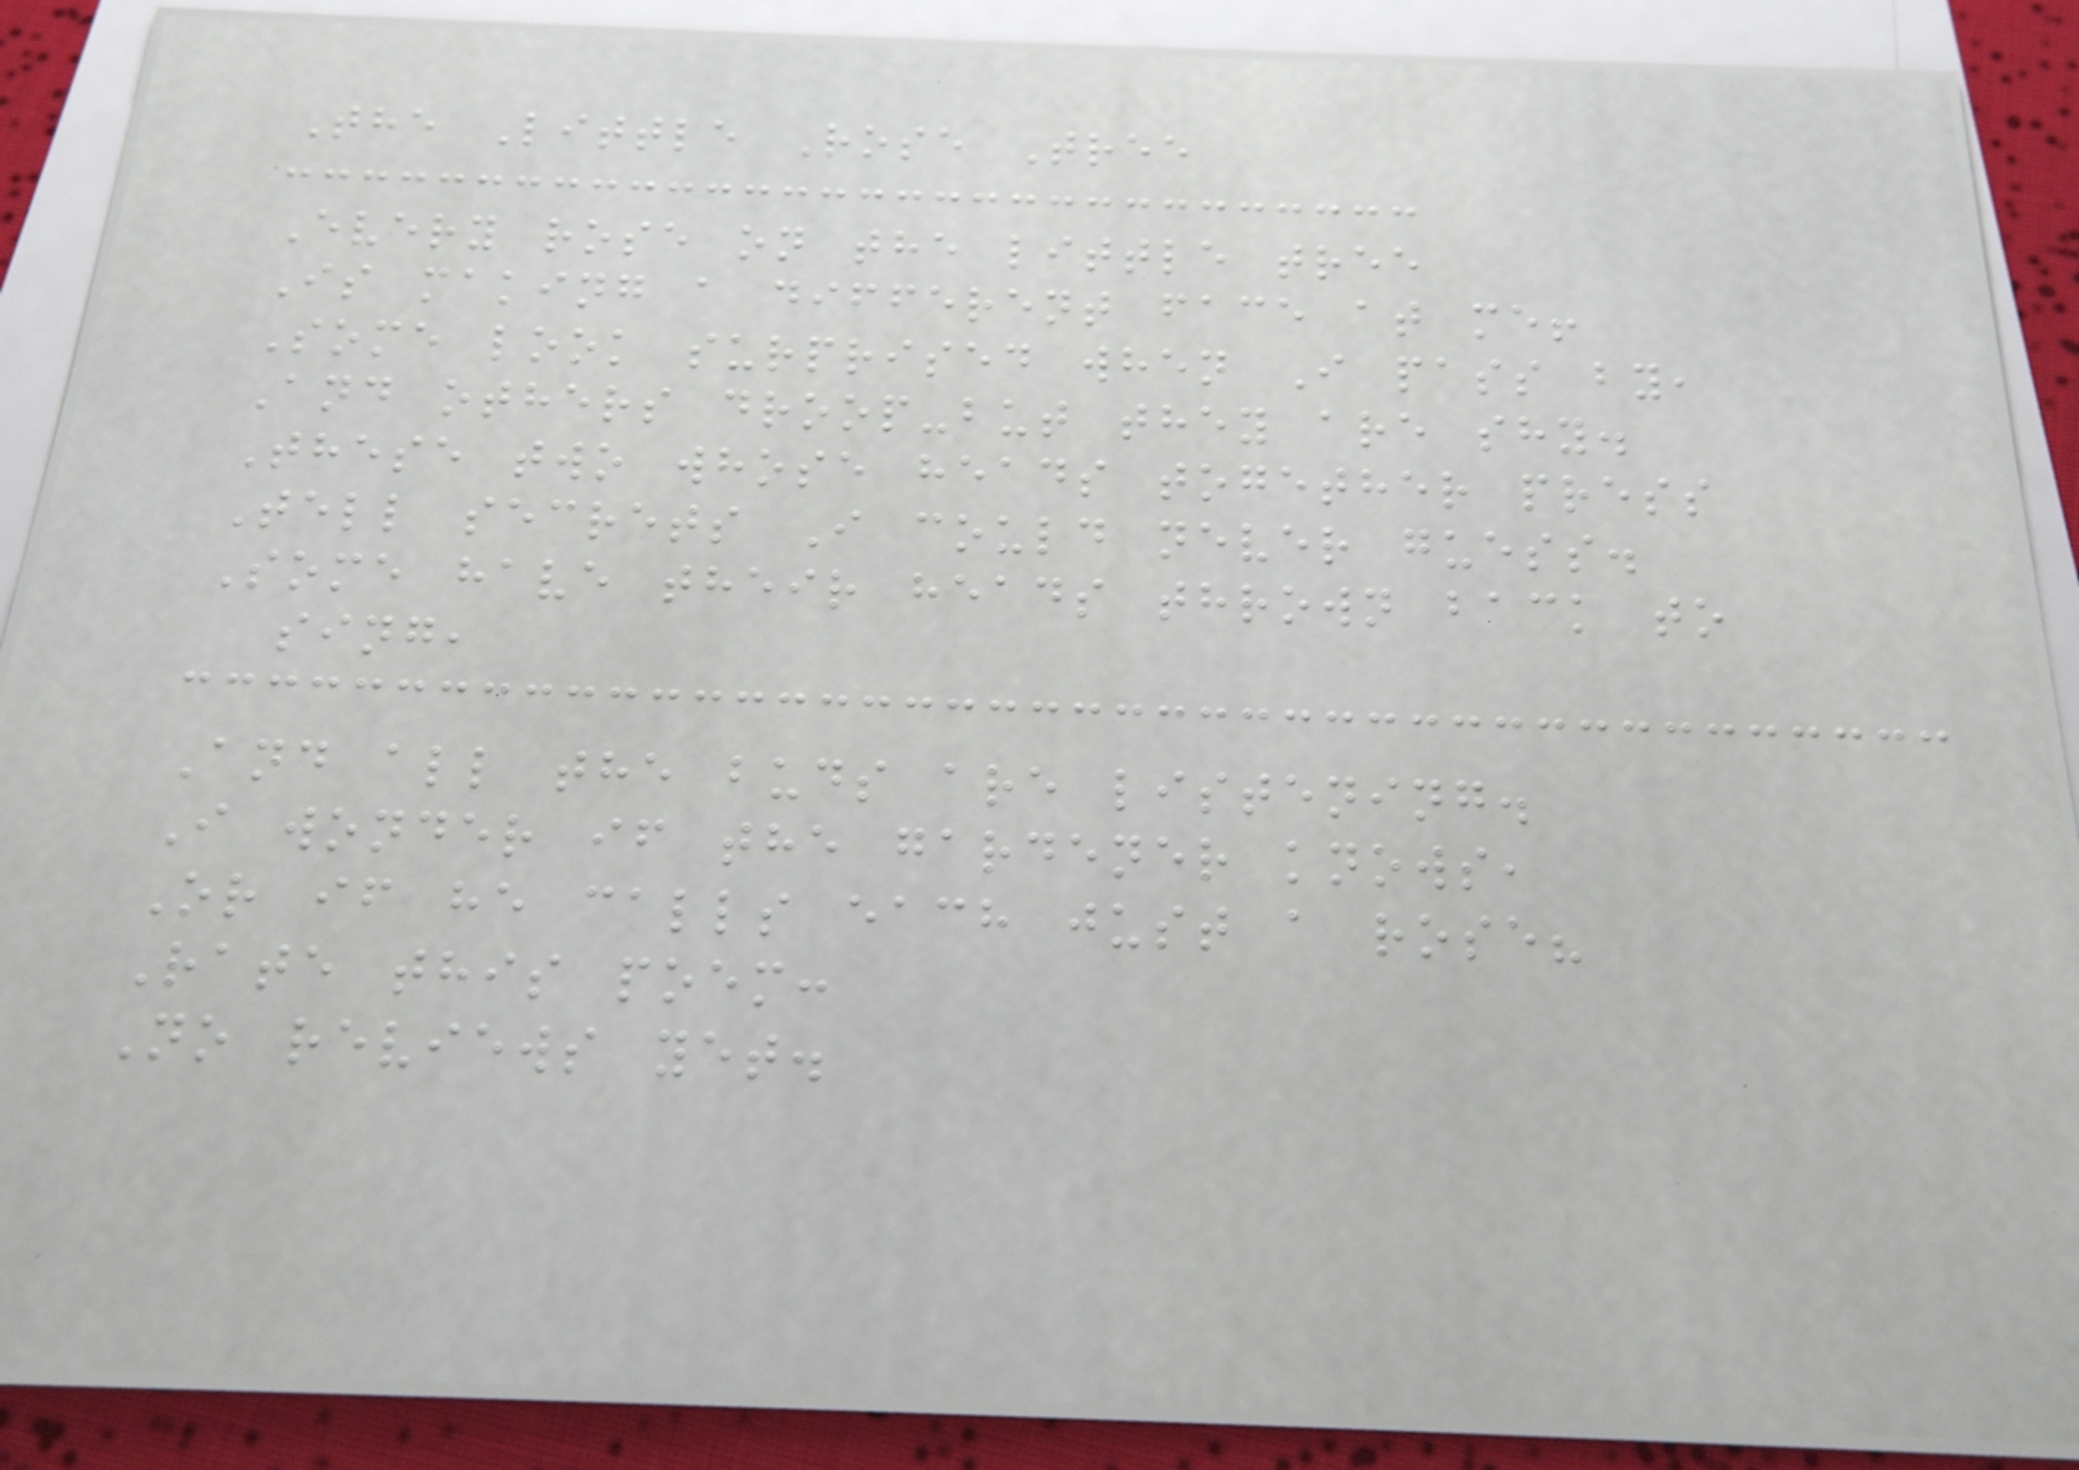The Little Rose Tree
Every rose on the little tree
Is making a different face at me!
Some look surprised when I pass by,
And others droop-but they are shy.
These two whose heads together press
Tell secrets I could never guess.
Some have their heads thrown back to
sing,
And all the buds are listening.
I wonder if the gardener knows,
Or if he calls each just a rose?
Rate this poem:
No reviews yet.
